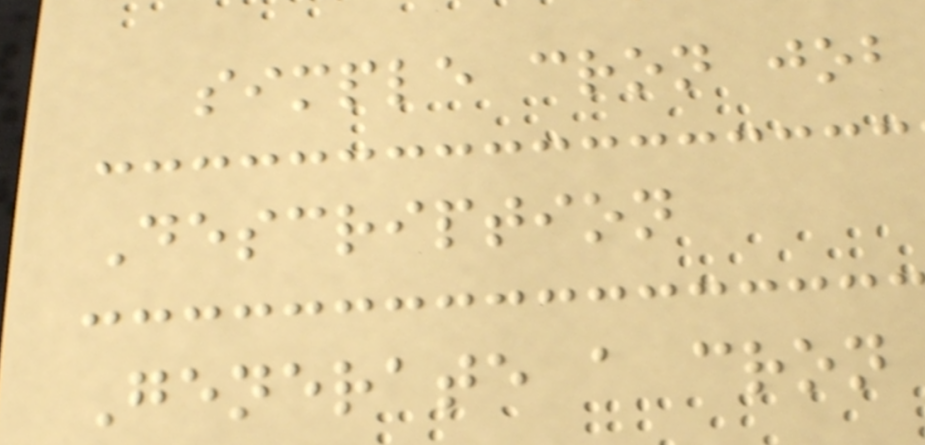simple cron job
Description
Generate a cron
